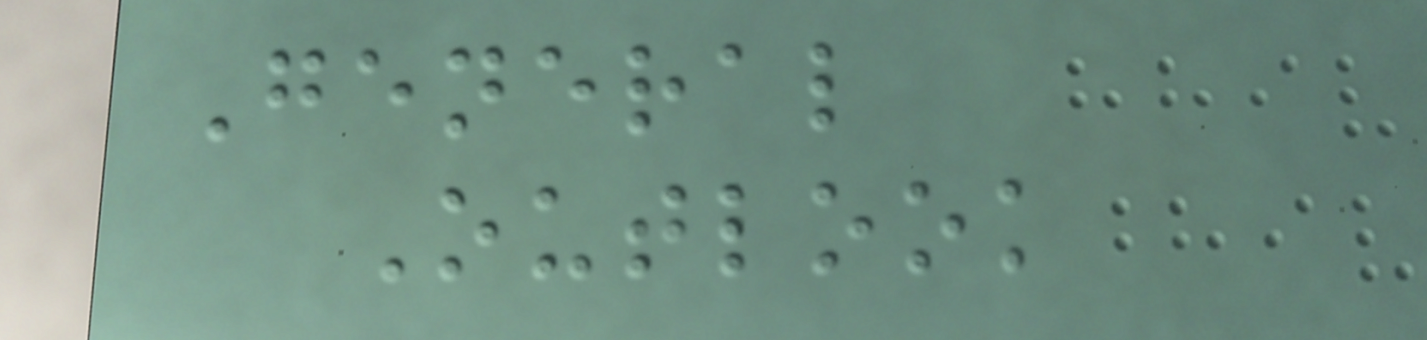General
Outlook
